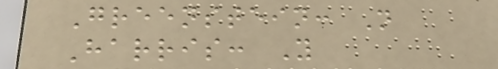Greenstein: N
Harris: Y
